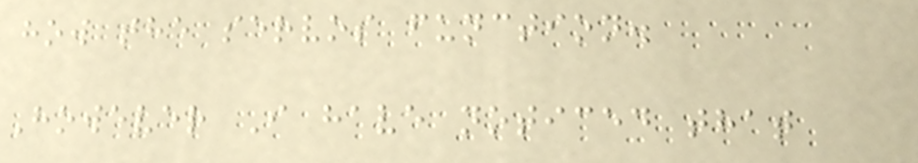how the servos function.
However I have noticed that
